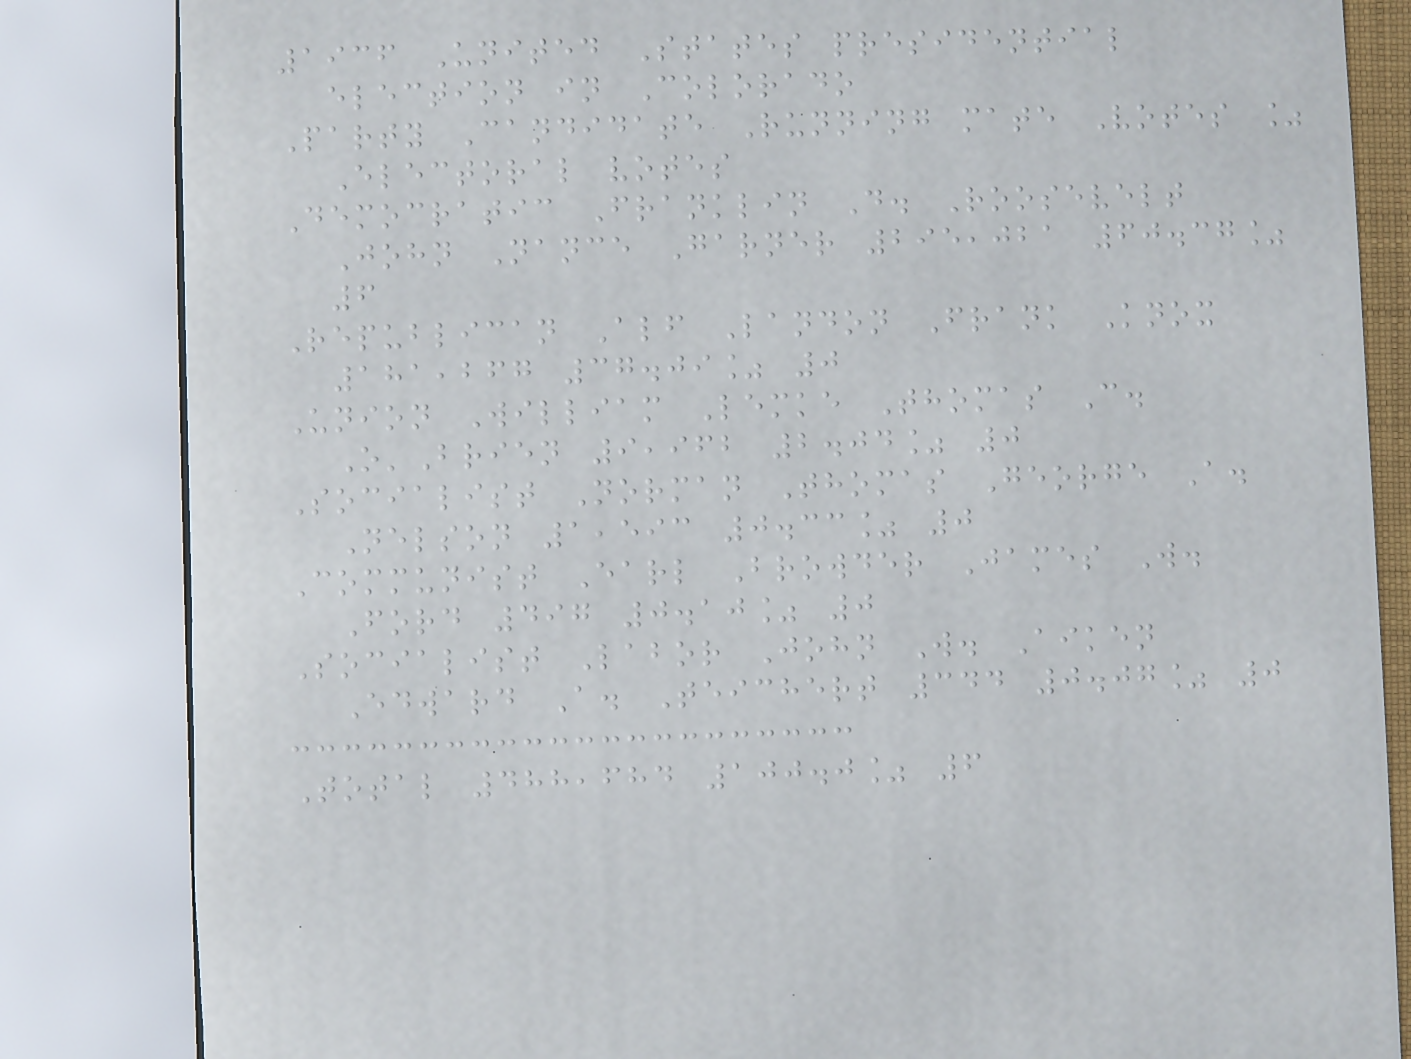1936 United States presidential
election in Colorado
Party Candidate Running mate Votes %
Electoral votes
Democratic Franklin D. Roosevelt
John Nance Garner 295,021 60.37%
6
Republican Alf Landon Frank Knox
181,267 37.09% 0
Union William Lemke Thomas C.
O'Brien 9,962 2.04% 0
Socialist Norman Thomas George A.
Nelson 1,593 0.33% 0
Communist Earl Browder James W.
Ford 497 0.10% 0
Socialist Labor John W. Aiken
Edward A. Teichert 344 0.07% 0
Total 488,684 100.0% 6
